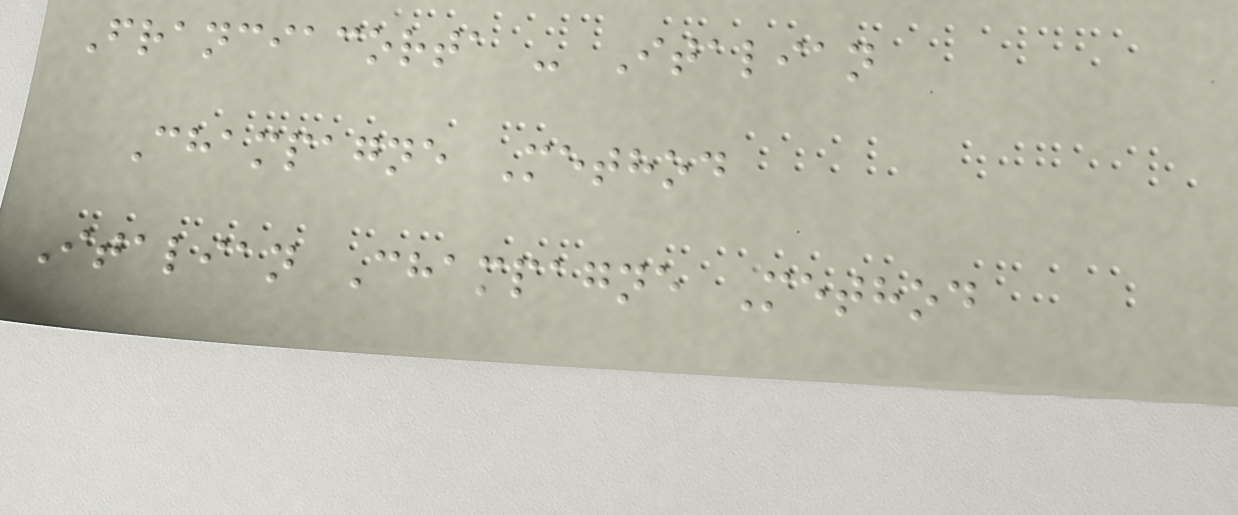Franciacorta - Italian
Champagne Method
Italian Champagne Method
